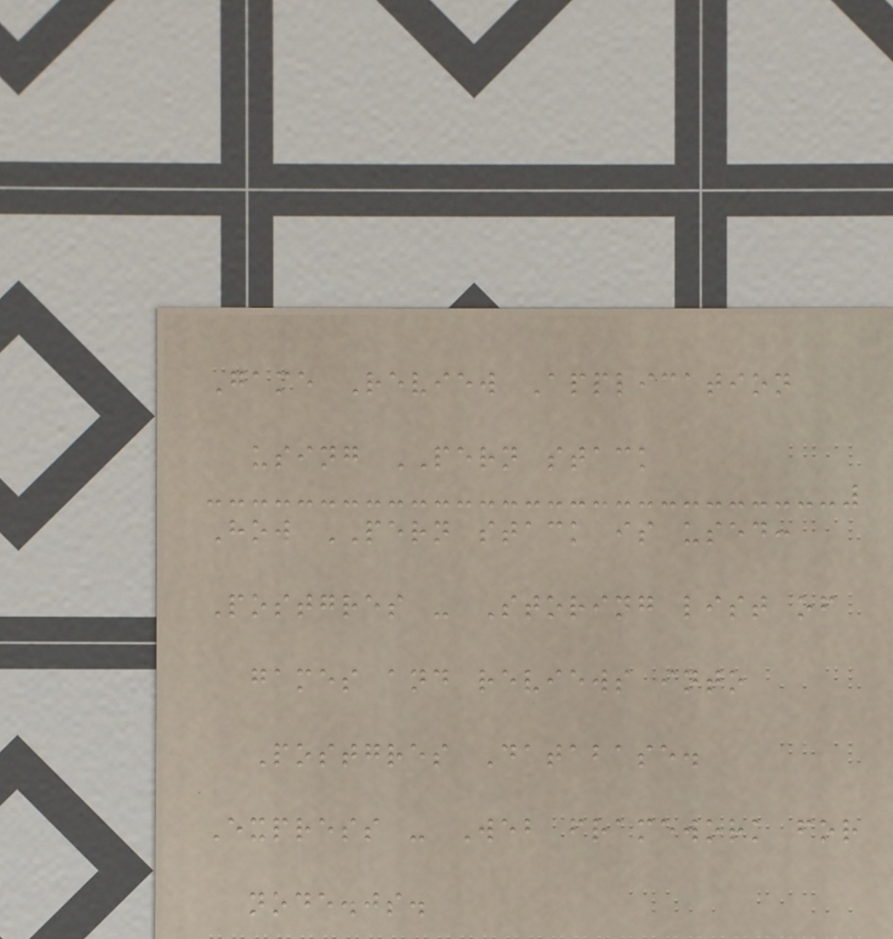Game Review Application
using PERN stack
How PERN stack is used:
Postgres - Storing list of
games and reviews into
Postgres Database.
Express - Web framework for
node.js.
